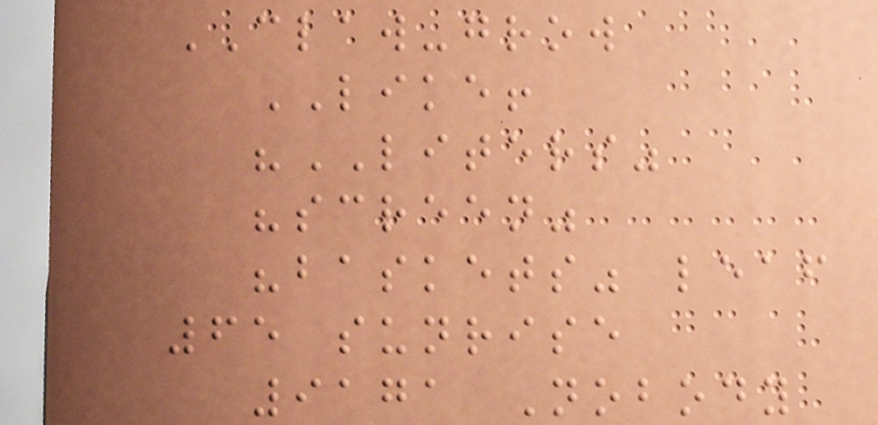CLAW-grow
LIKE!
"LITERS"
"screen"
"baskets" leaf
65 sunrise
9171 Nobody
